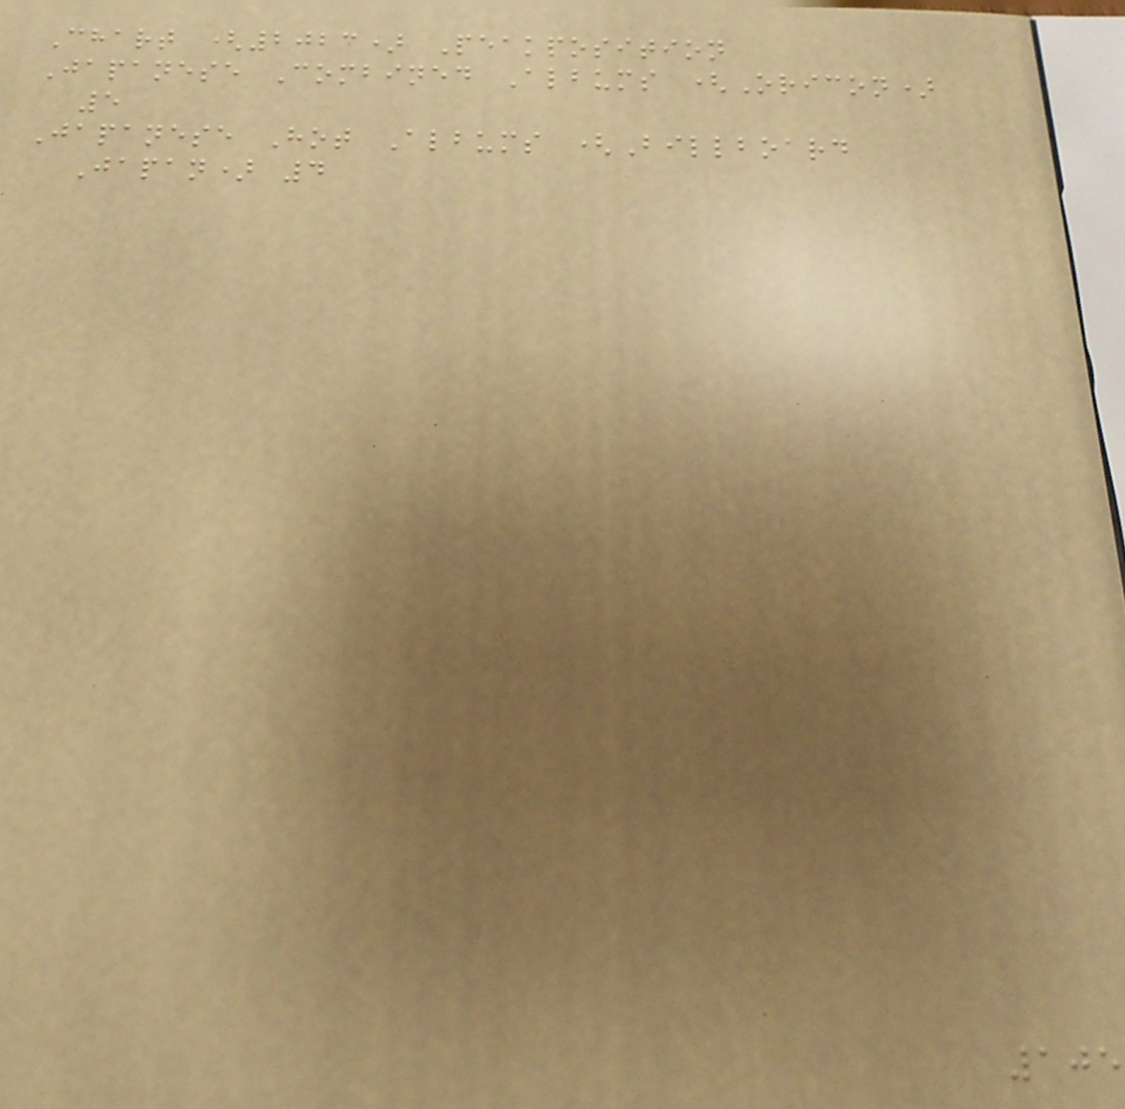Chart (2023) Peakposition
Japanese Combined Albums (Oricon)
5
Japanese Hot Albums (Billboard
Japan) 4
105
